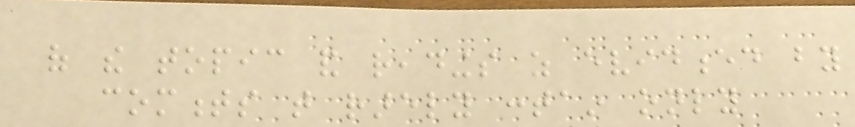of the topic and readings as evidenced by
comments that rarely contain only
